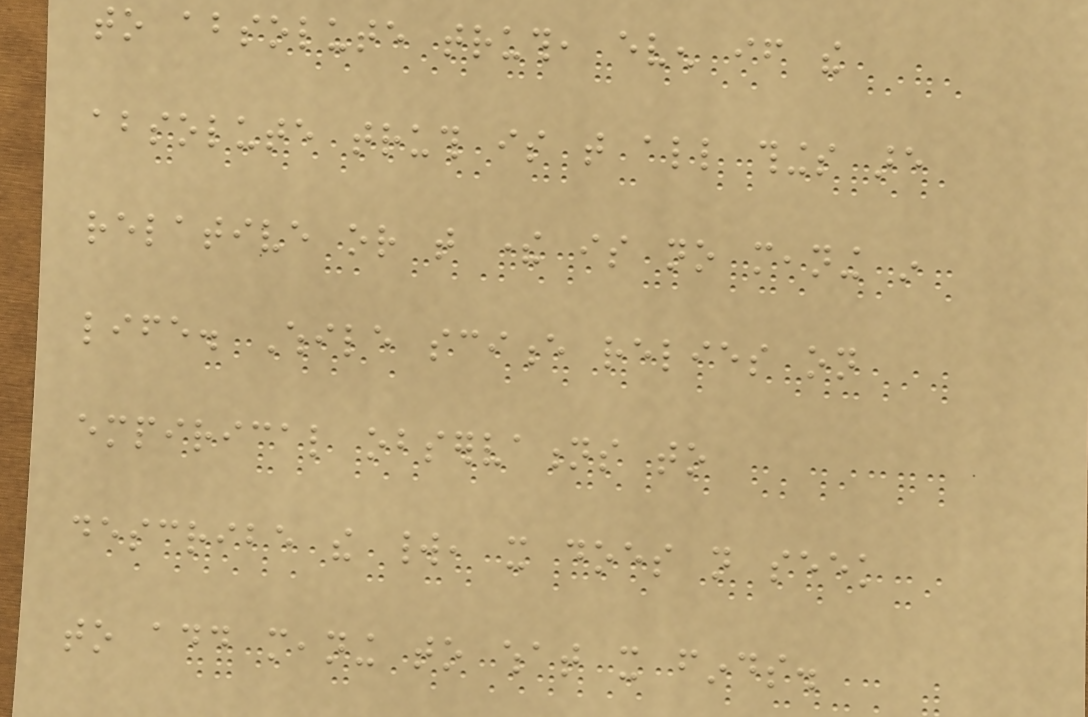to absolute truth, even if the
absolute truth is that all things are
relative or that there is no meaning in
life. While science relies on
empirical observations to
describe the world, it does not seek
to add meaning to what it finds.
